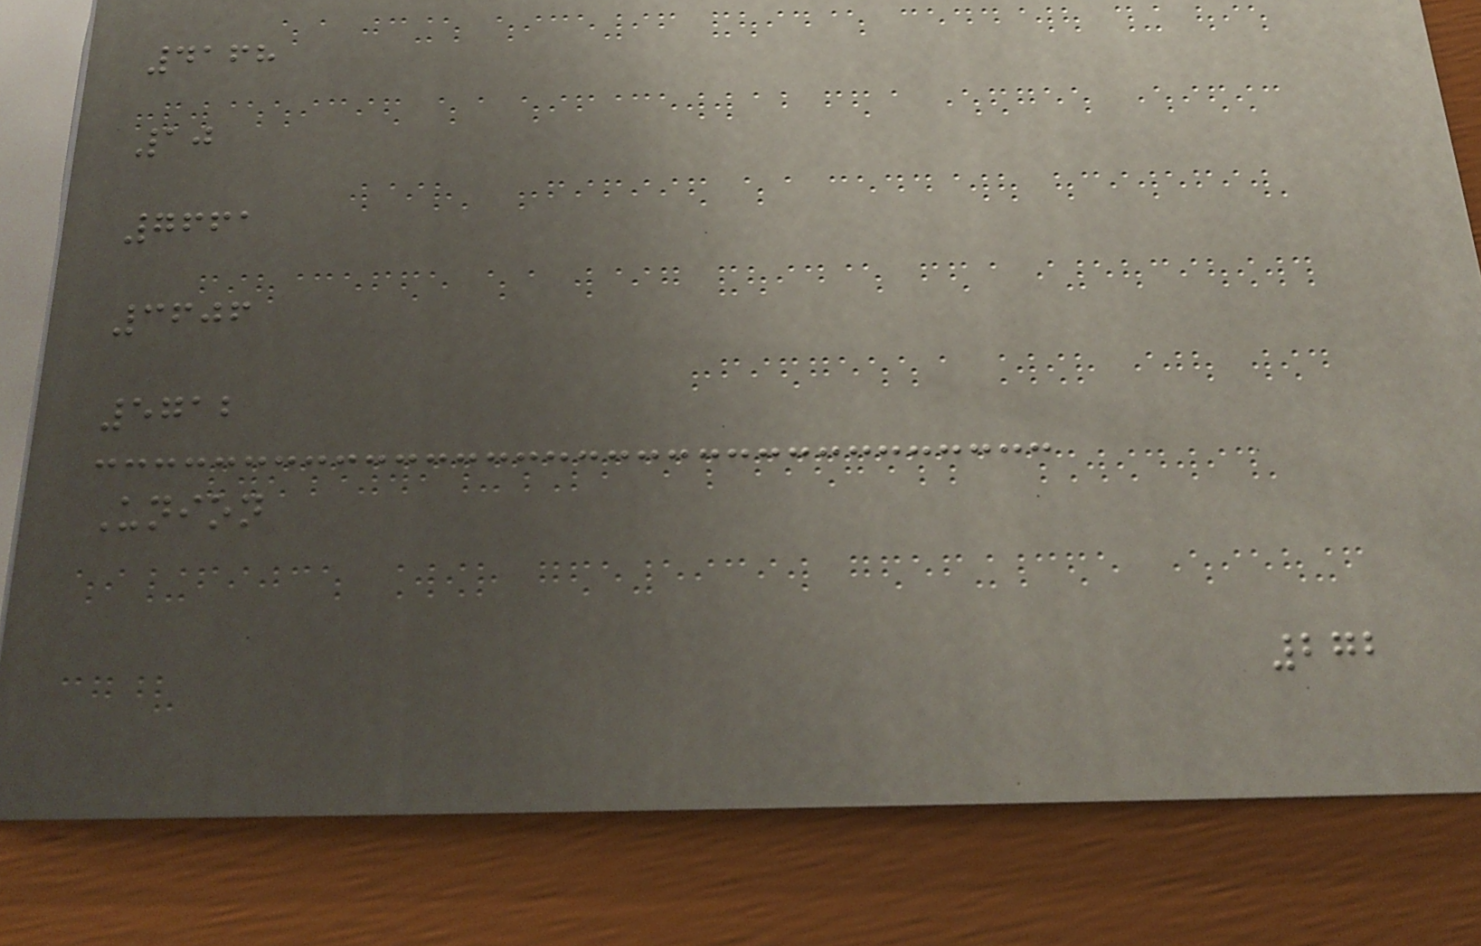4168
10
7661
3606
5712
Union
272
